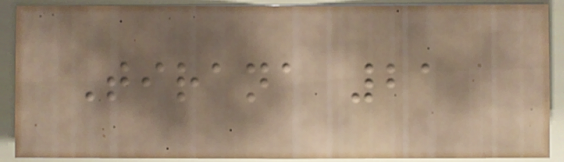Tirana 21
